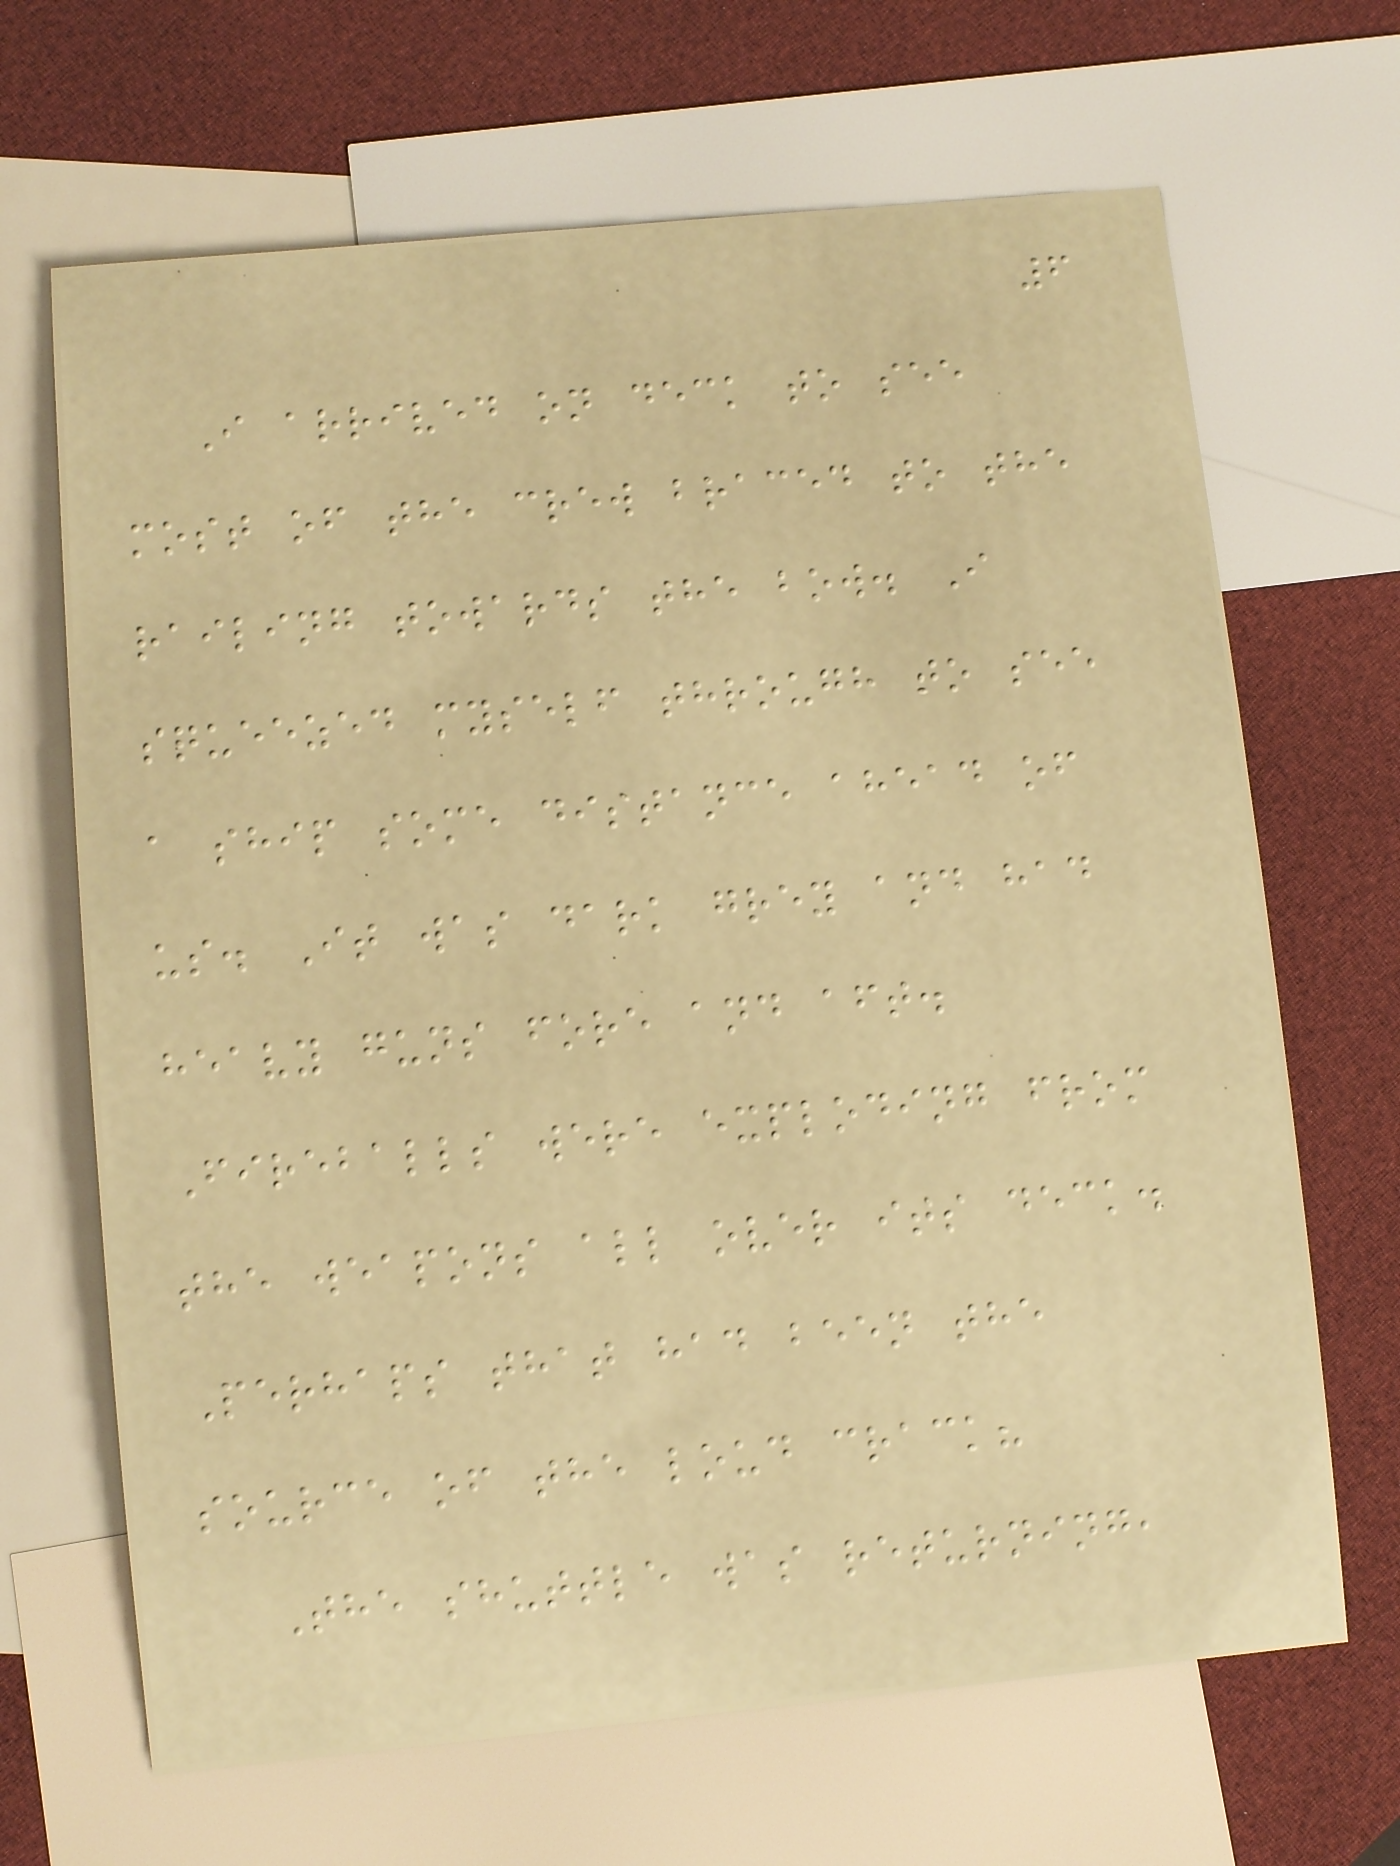6
I arrived on deck to see
most of the crew braced to the
railing towards the bow. I
squeezed myself through to see
a ship some distance ahead of
us. It was dark grey and had
heavy guns fore and aft.
Fireballs were exploding from
the weapons all over its deck.
Perhaps that had been the
source of the loud crack?
The shuttle was returning,
